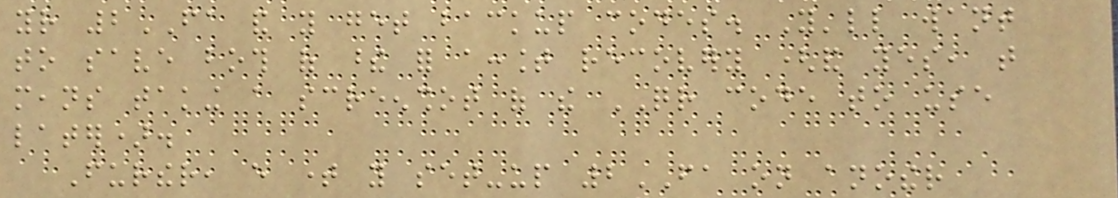your 2FA and you get backup codes. You'll want
to save both of these for account recovery (and yes, that
means taking a screenshot of the QR code to use
later).
Further, every time you set-up 2FA on another
